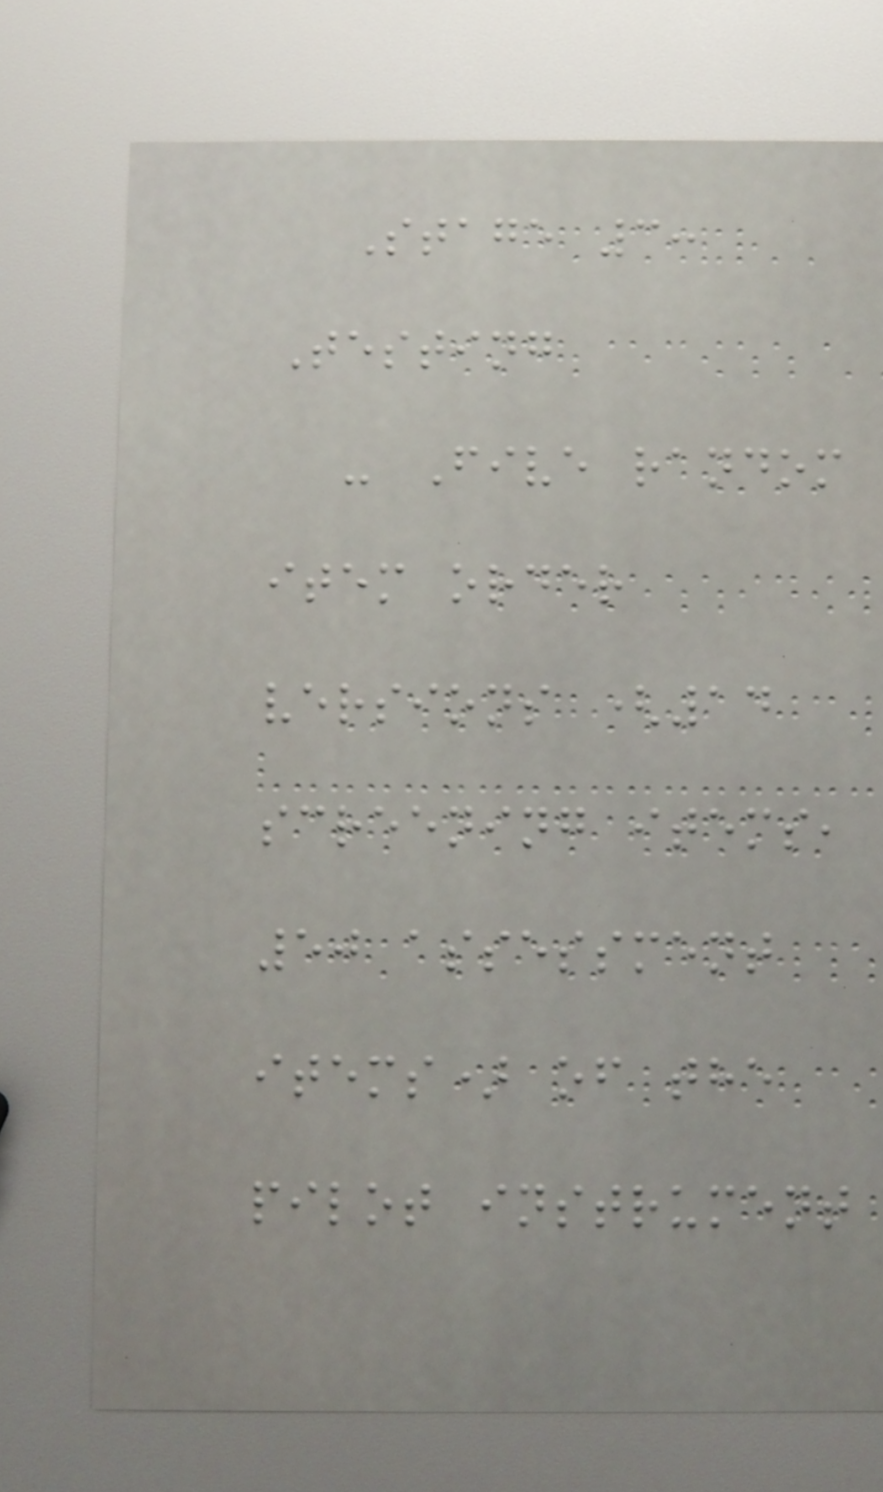Stage 3:
Testing
- Five random
item order
versions (14
screening items,
50 assessment
items) of the
pilot instrument
